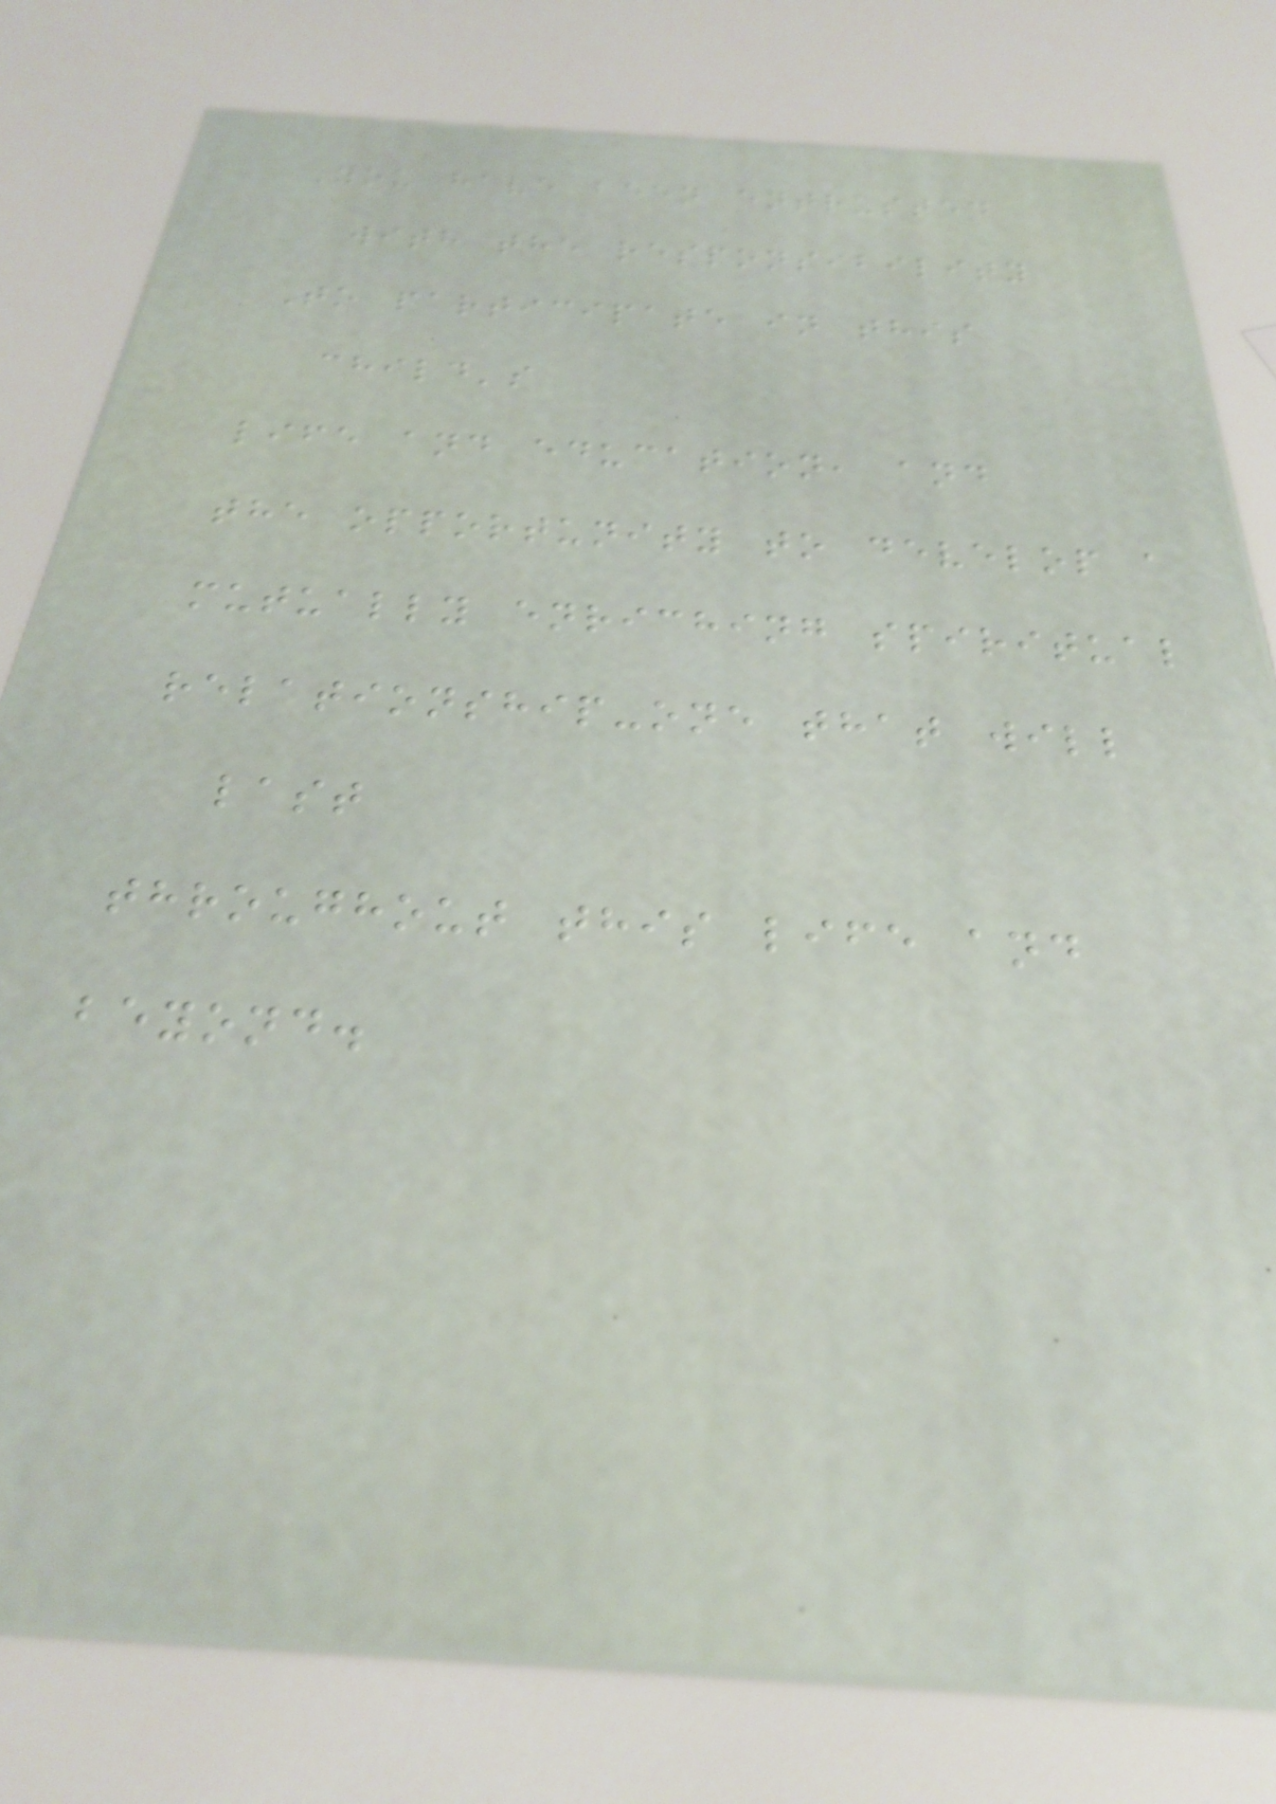You have been entrusted
with the responsibility
To participate in this
child's
life and education, and
the opportunity to develop a
mutually enriching spiritual
relationship-one that will
last
throughout this life and
beyond.
